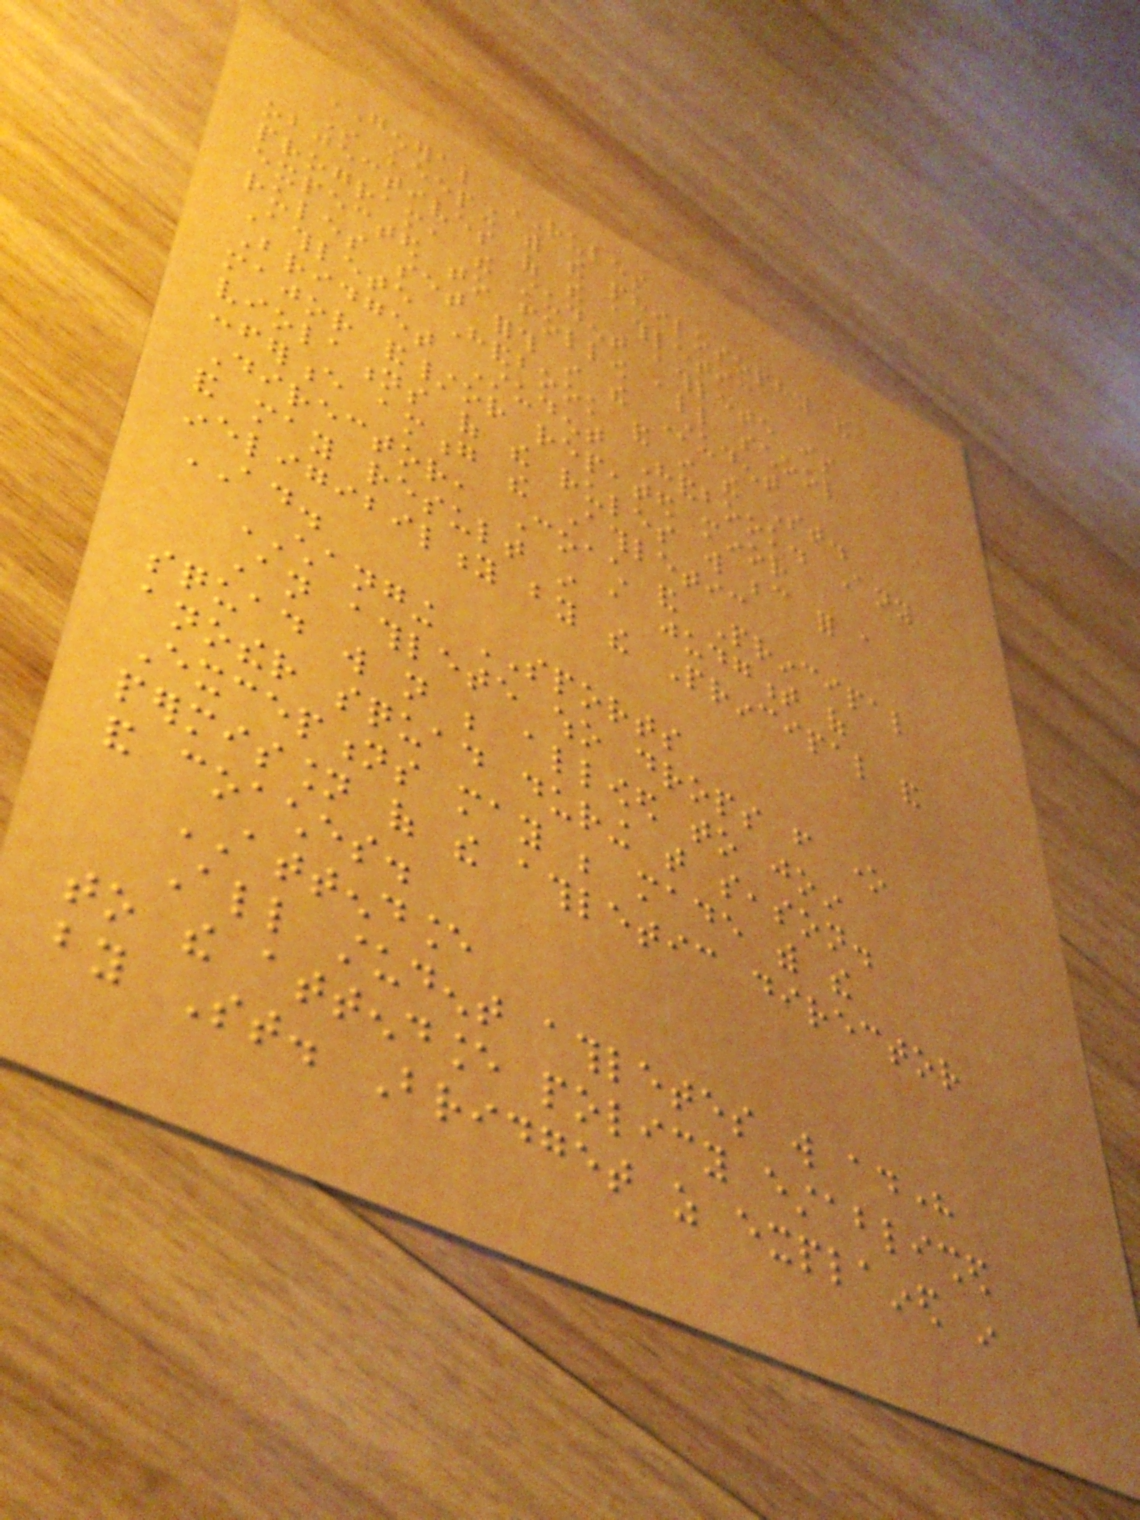GENERAL RULES
In keeping with the philosophy and
objectives of the athletic
program, the student athlete is
expected to follow all school
rules set forth in the Student
Athlete Handbook and in the St.
Bridget Student Handbook. Any
major and/or repeated minor
violations of the rules will because for a
conference among the Athletic
Director, Coach and Principal
and may result in a judgment of
ineligibility by the Principal and
AD.
CHANGING SPORTS
An athlete who drops from one
squad will not be allowed to join
another squad during that season.
Exceptions may be made with the
permission of the athletic director
and coaches.
ATTENDANCE
All student athletes will adhere
to the attendance policy established
by St. Bridget as explained in
